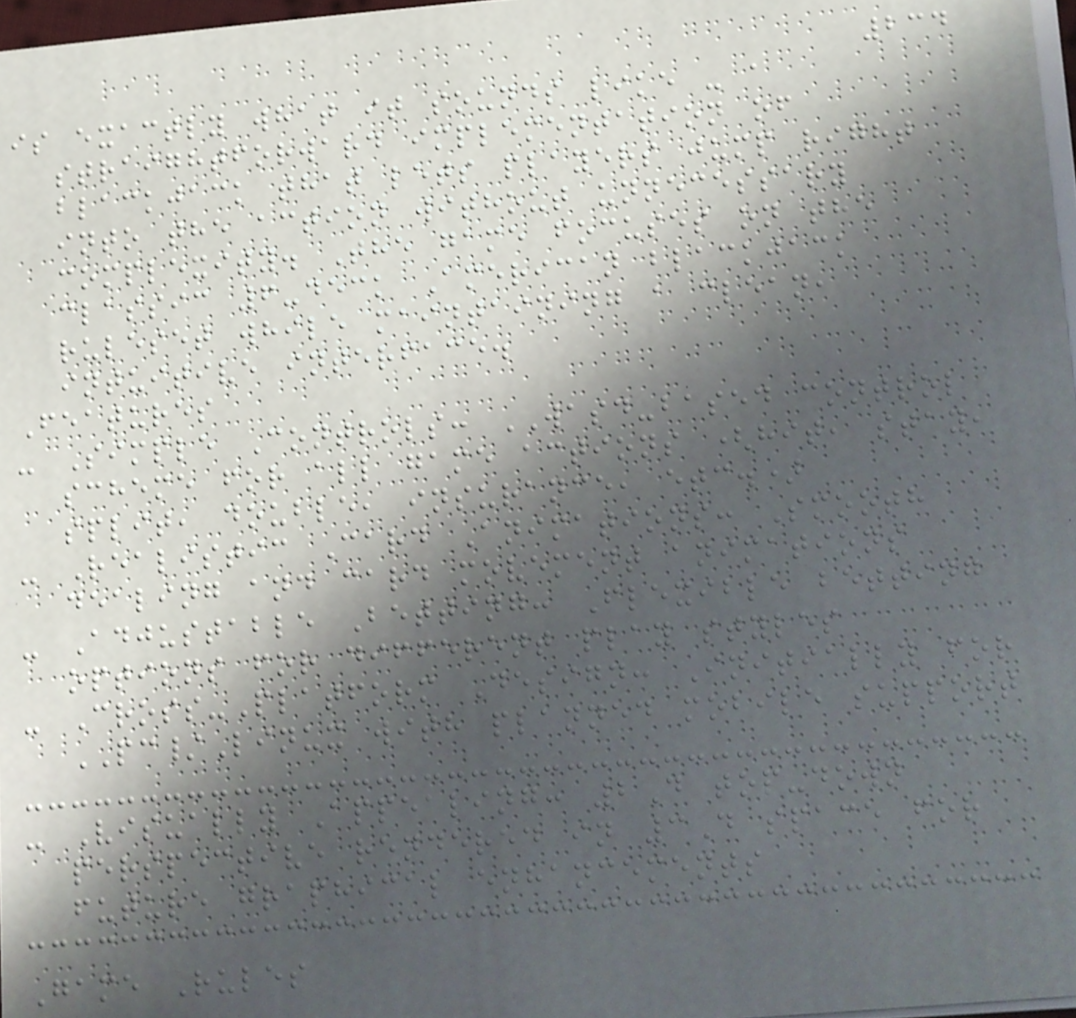234
is exactly what it sounds like - a
straightforward implementation of
blackjack that lets players jump right
into the action without unnecessary
complexity. The game focuses on the
classic 6-deck American blackjack
ruleset while maintaining a clean,
intuitive interface.
Features
- Simple Controls: WASD-based control
scheme for all game actions (hit, stay,
split, double, insurance, etc.)
- Realistic Card Animations: Smooth
dealing and card movement animations
- Adjustable Betting: Flexible betting
options for different play styles
- Cross-Platform Design: Initially for
PC/Linux with planned mobile support
- Visually Appealing: 2D top-down
perspective rendered in 3D space for
future graphical enhancements
Game Rules
